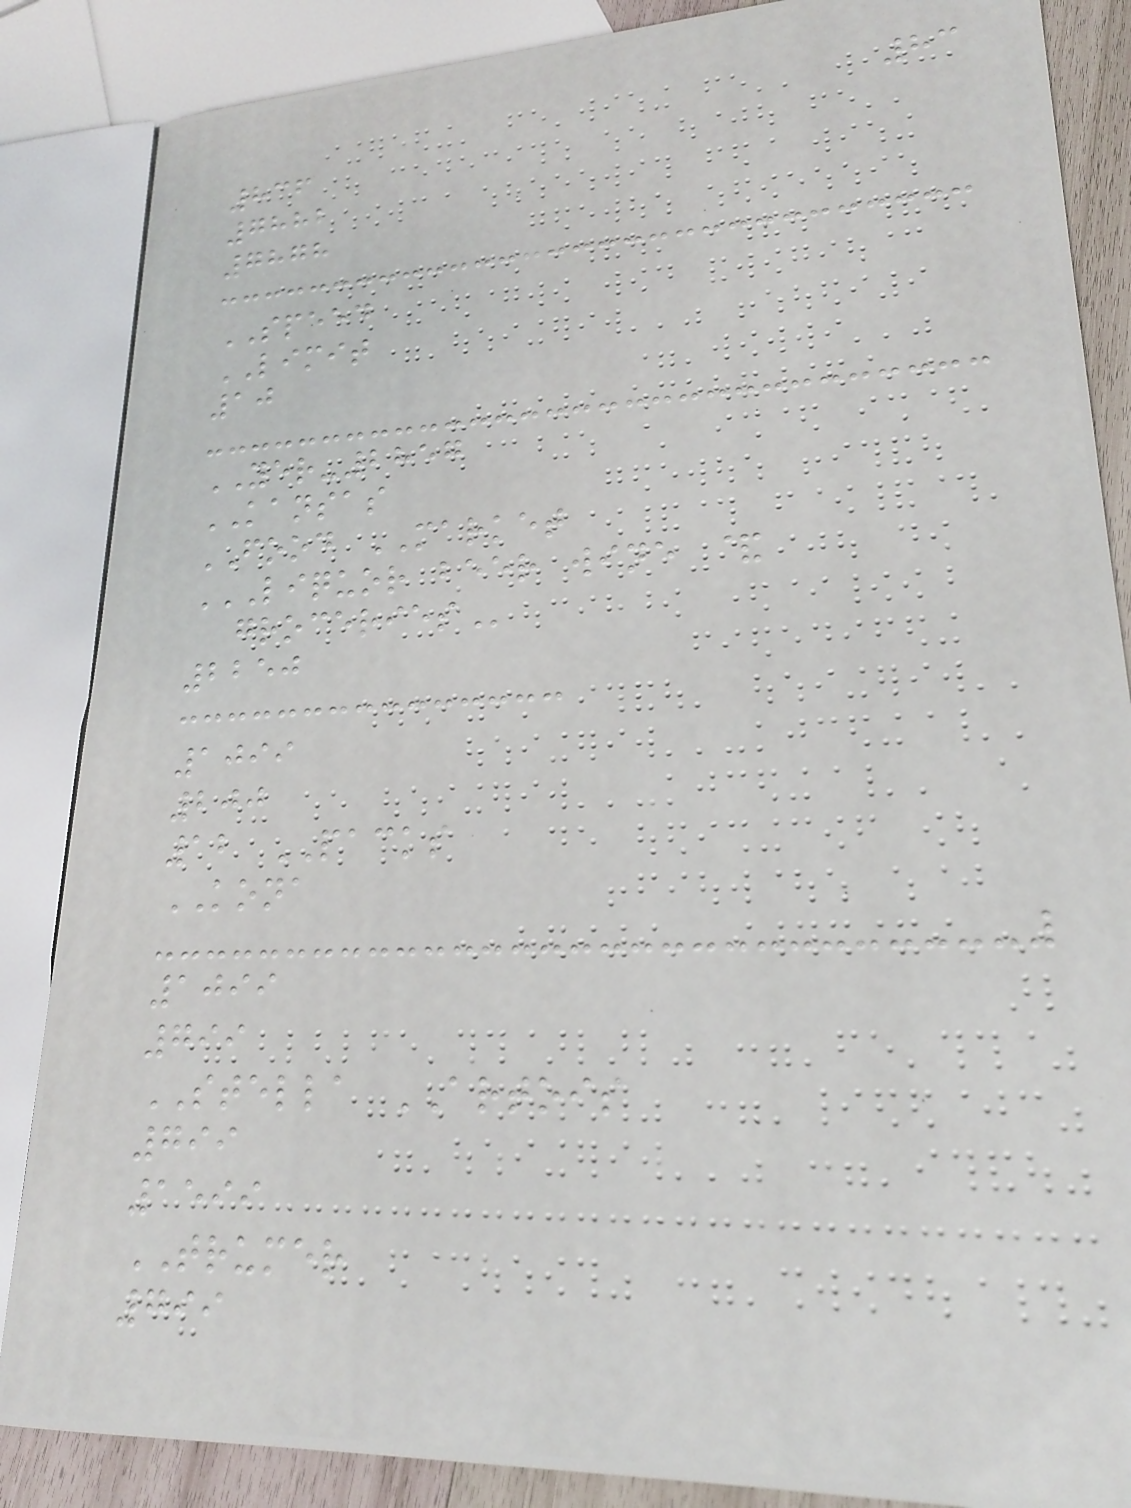83
836
7882
7878
SPEED
LIMIT
10
YER-2857
KANSAS
FOOD MARKET
LIQUOR BEER WINE &
GROCERIES
2250
1099
200
12 PACKS
KONA
1099
799
STELLA ARTOIS
799
1599
TRUMER
799
